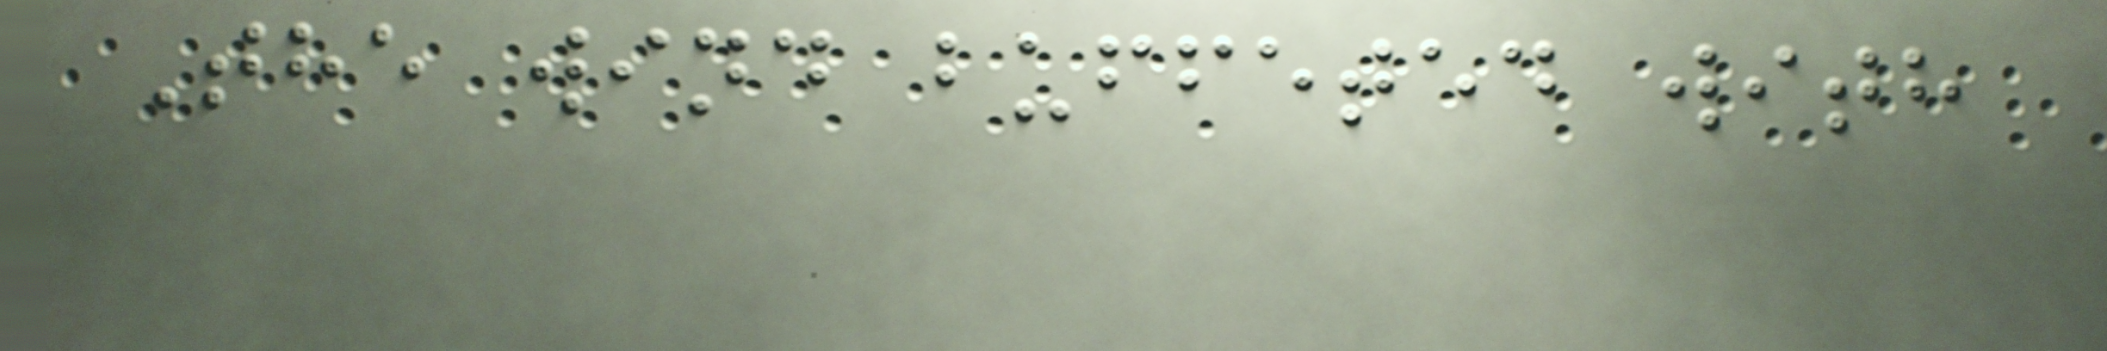The wind buffeted with
